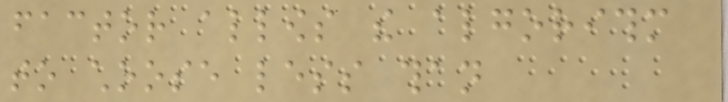factor allows the algorithm
to choose less than
